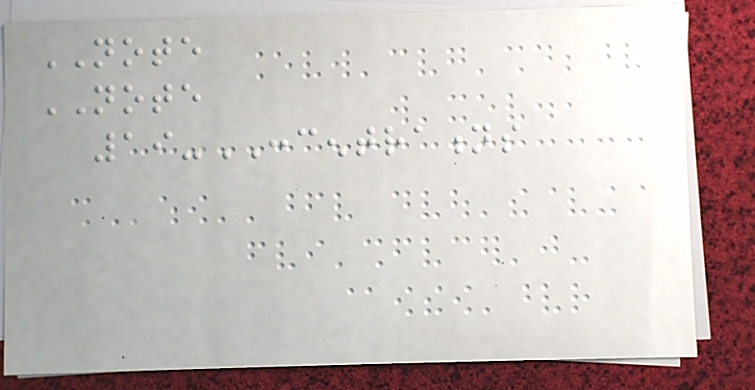NOTE
NOTE
19-CONCENTRATIONS
